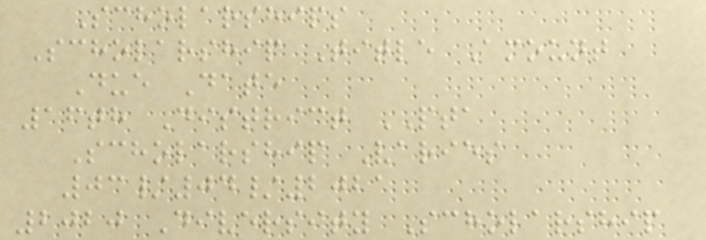Scholarships
Scholarship Title Amount
Due Date
16th District PTA
Scholarship Varies
03/04/2021
2020 Diversity Scholarship
